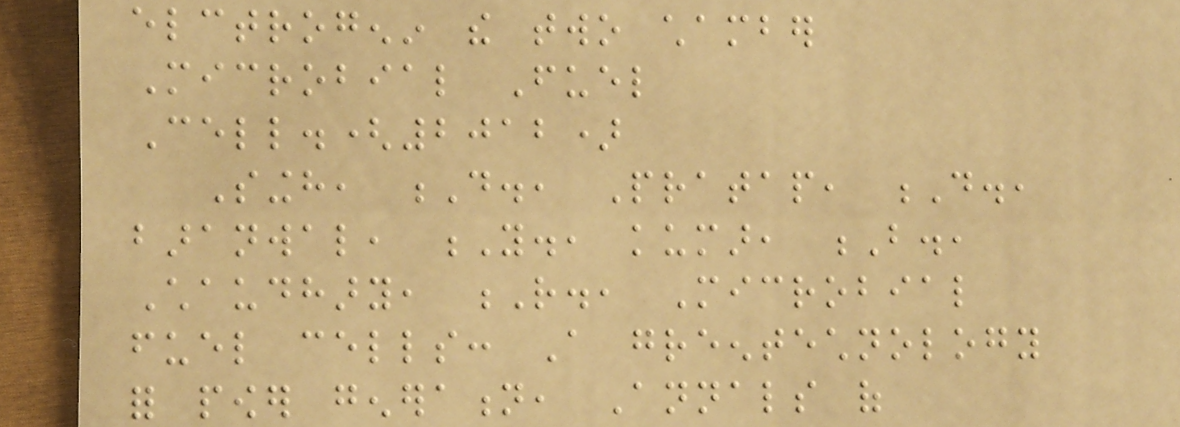elctrogenin the two chamber
Microbial Fuel
Cell.(2012)
Singh, D., Pratap, D.,
baranwal, Y., kumar, B.,
Chaudhary, R., Microbial
fuel cells: A greentechnology
for power generation, Annals of
